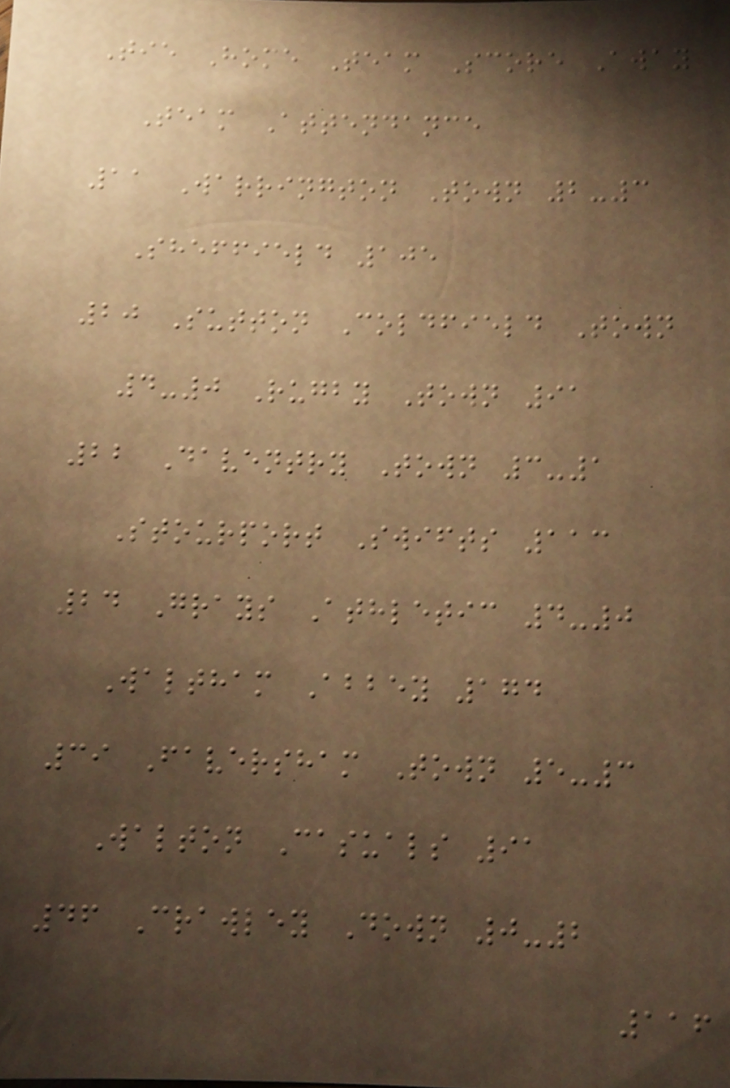Tie Home Team Score Away
Team Attendance
11 Warrington Town 2-3
Sheffield 105
20 Sutton Coldfield Town
4-0 Rugby Town 91
22 Daventry Town 3-1
Stourport Swifts 113
24 Grays Athletic 4-0
Waltham Abbey 174
39 Faversham Town 5-3
Walton Casuals 91
46 Crawley Down 0-2
116
